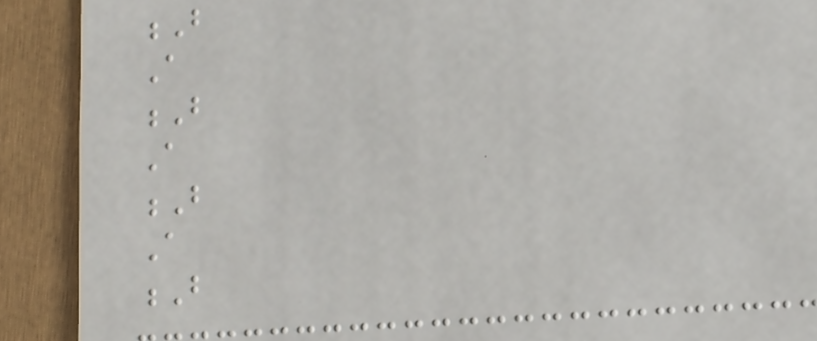B
A
B
A
B
A
B
